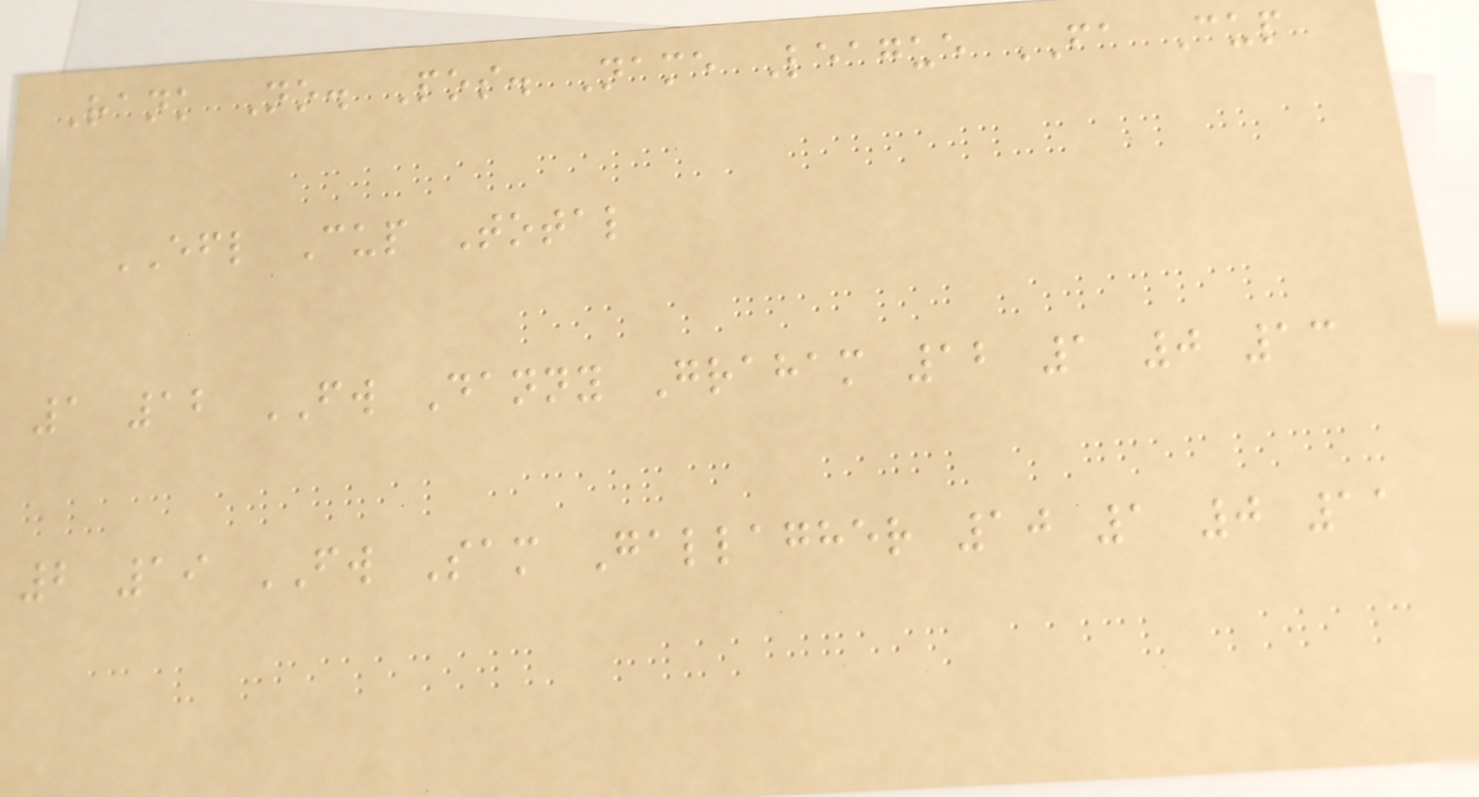Rank No. Pos. Name League FA Cup
EFL Cup Total
1 12 FW Danny Graham 12 1 0 13
2 19 FW Sam Gallagher 10 1 0 11
